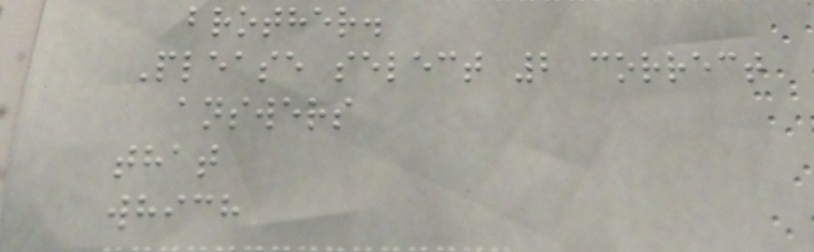brother.
Please select 2 correct
answers
that
which
